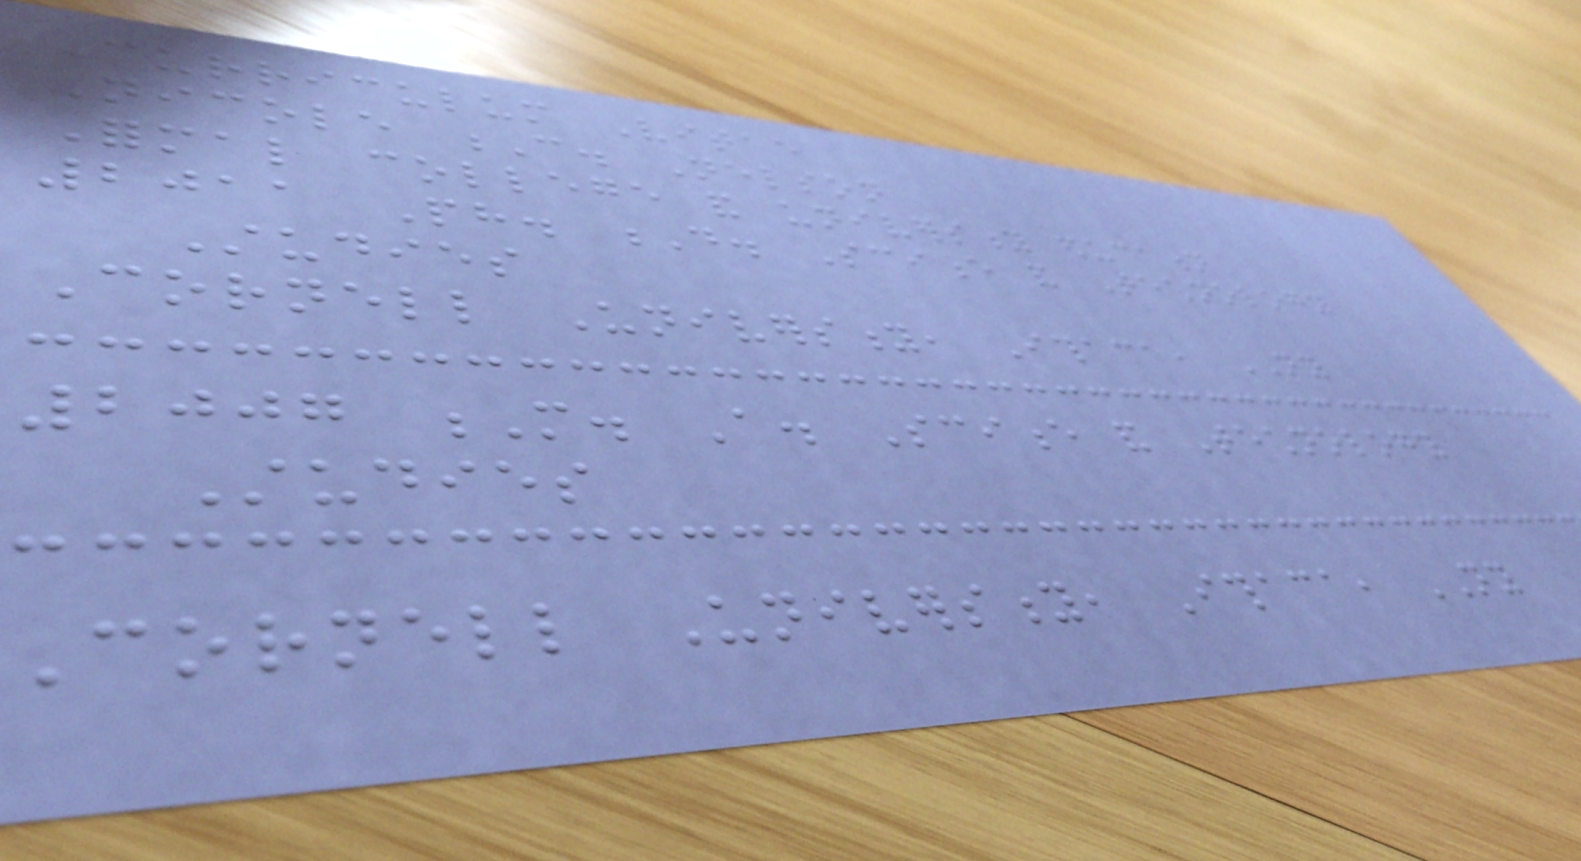Curriculum Vitae
Nicole C. Nelson
Formal college and university education
2011 Ph. D. Science and Technology
Studies
Cornell University, Ithaca, NY
2007 M. A. Science and Technology
Studies
Cornell University, Ithaca, NY
